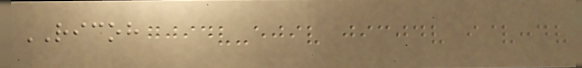RICOH
